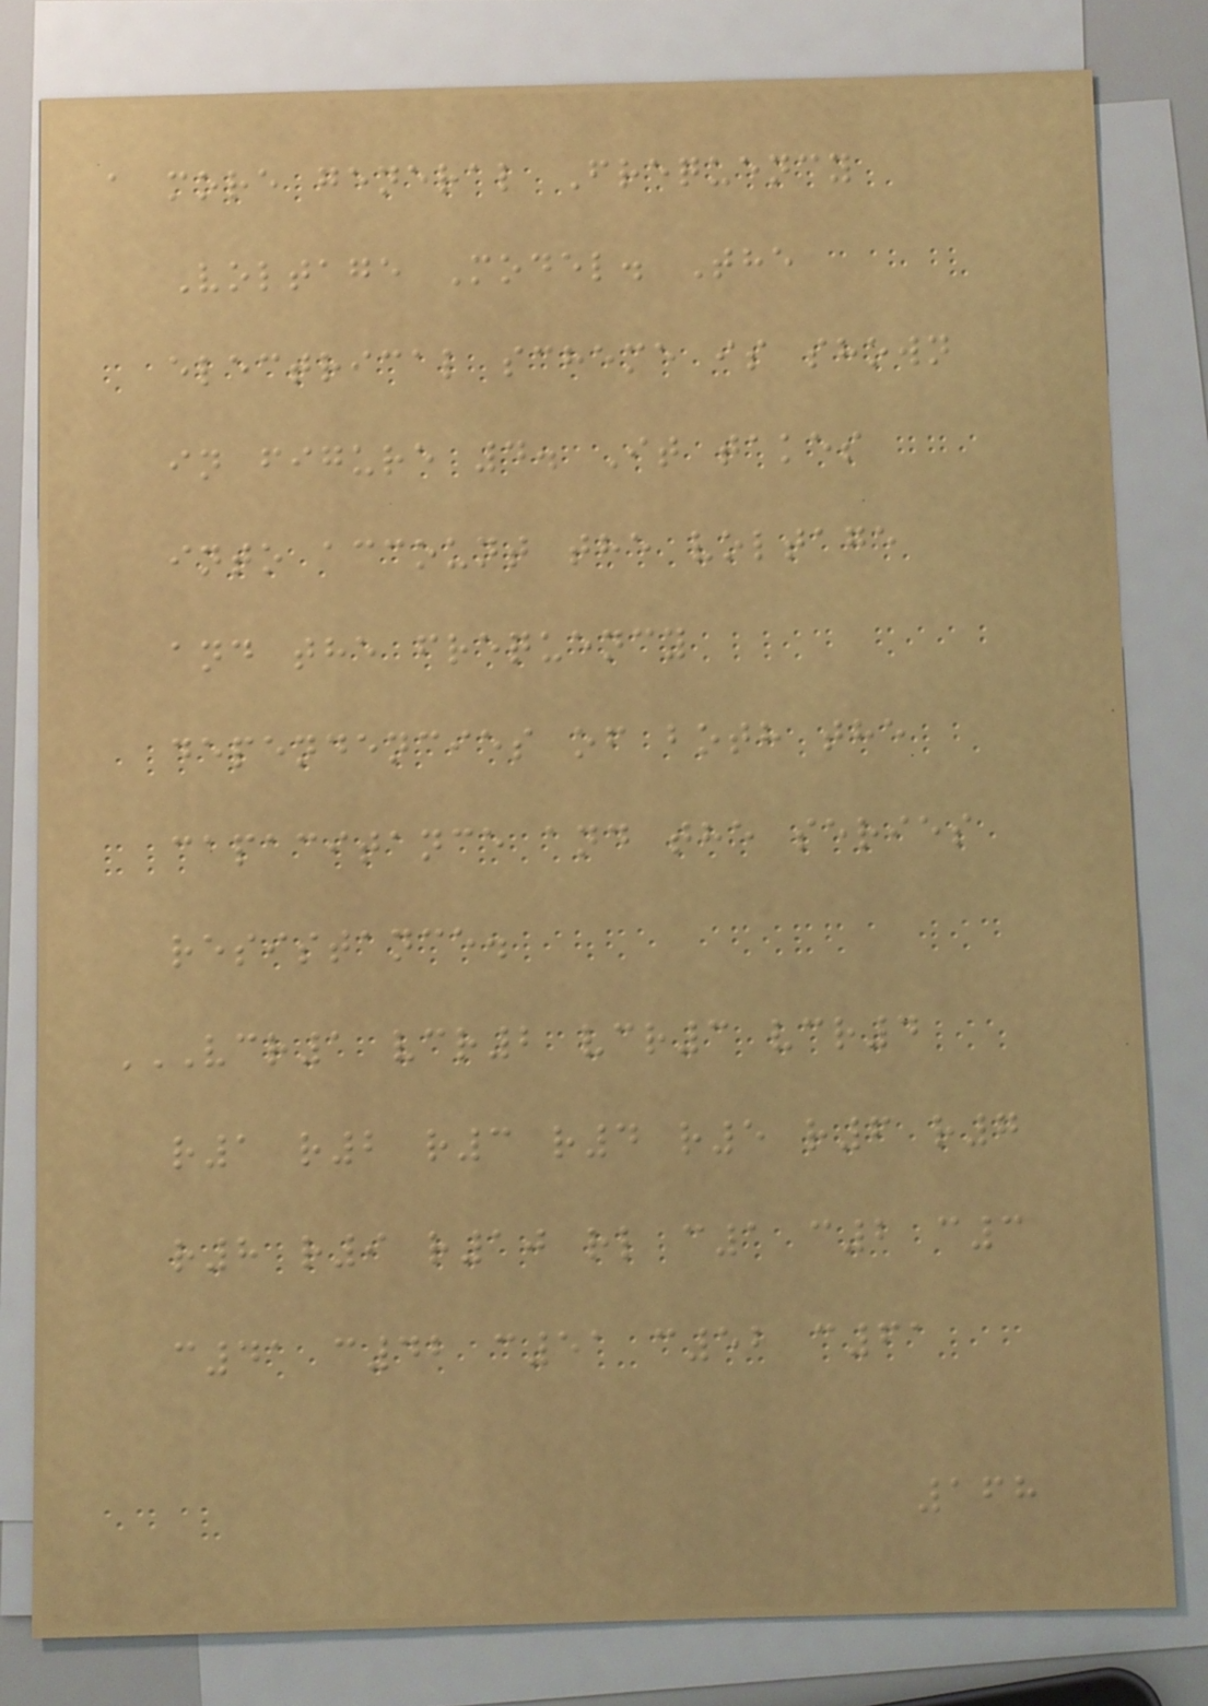a more general Frequency
Voltage Model. The
electrical scheme is shown
in figure 4. It takes
into account the voltage
and the frequency
dependencies of both the
capacitance and the series
resistance.
VCR1 VCR2 VCR3 VCR4
R1 R2 R3 R4 R5 R6 R7
R8 R9 R10 RL C1 C2 C3
C41 C42 C51 C52 C61
168
